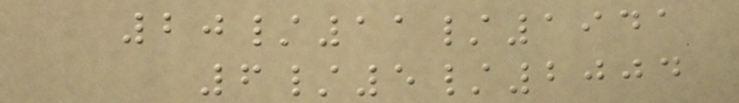20/11/1941
6/5/2004
